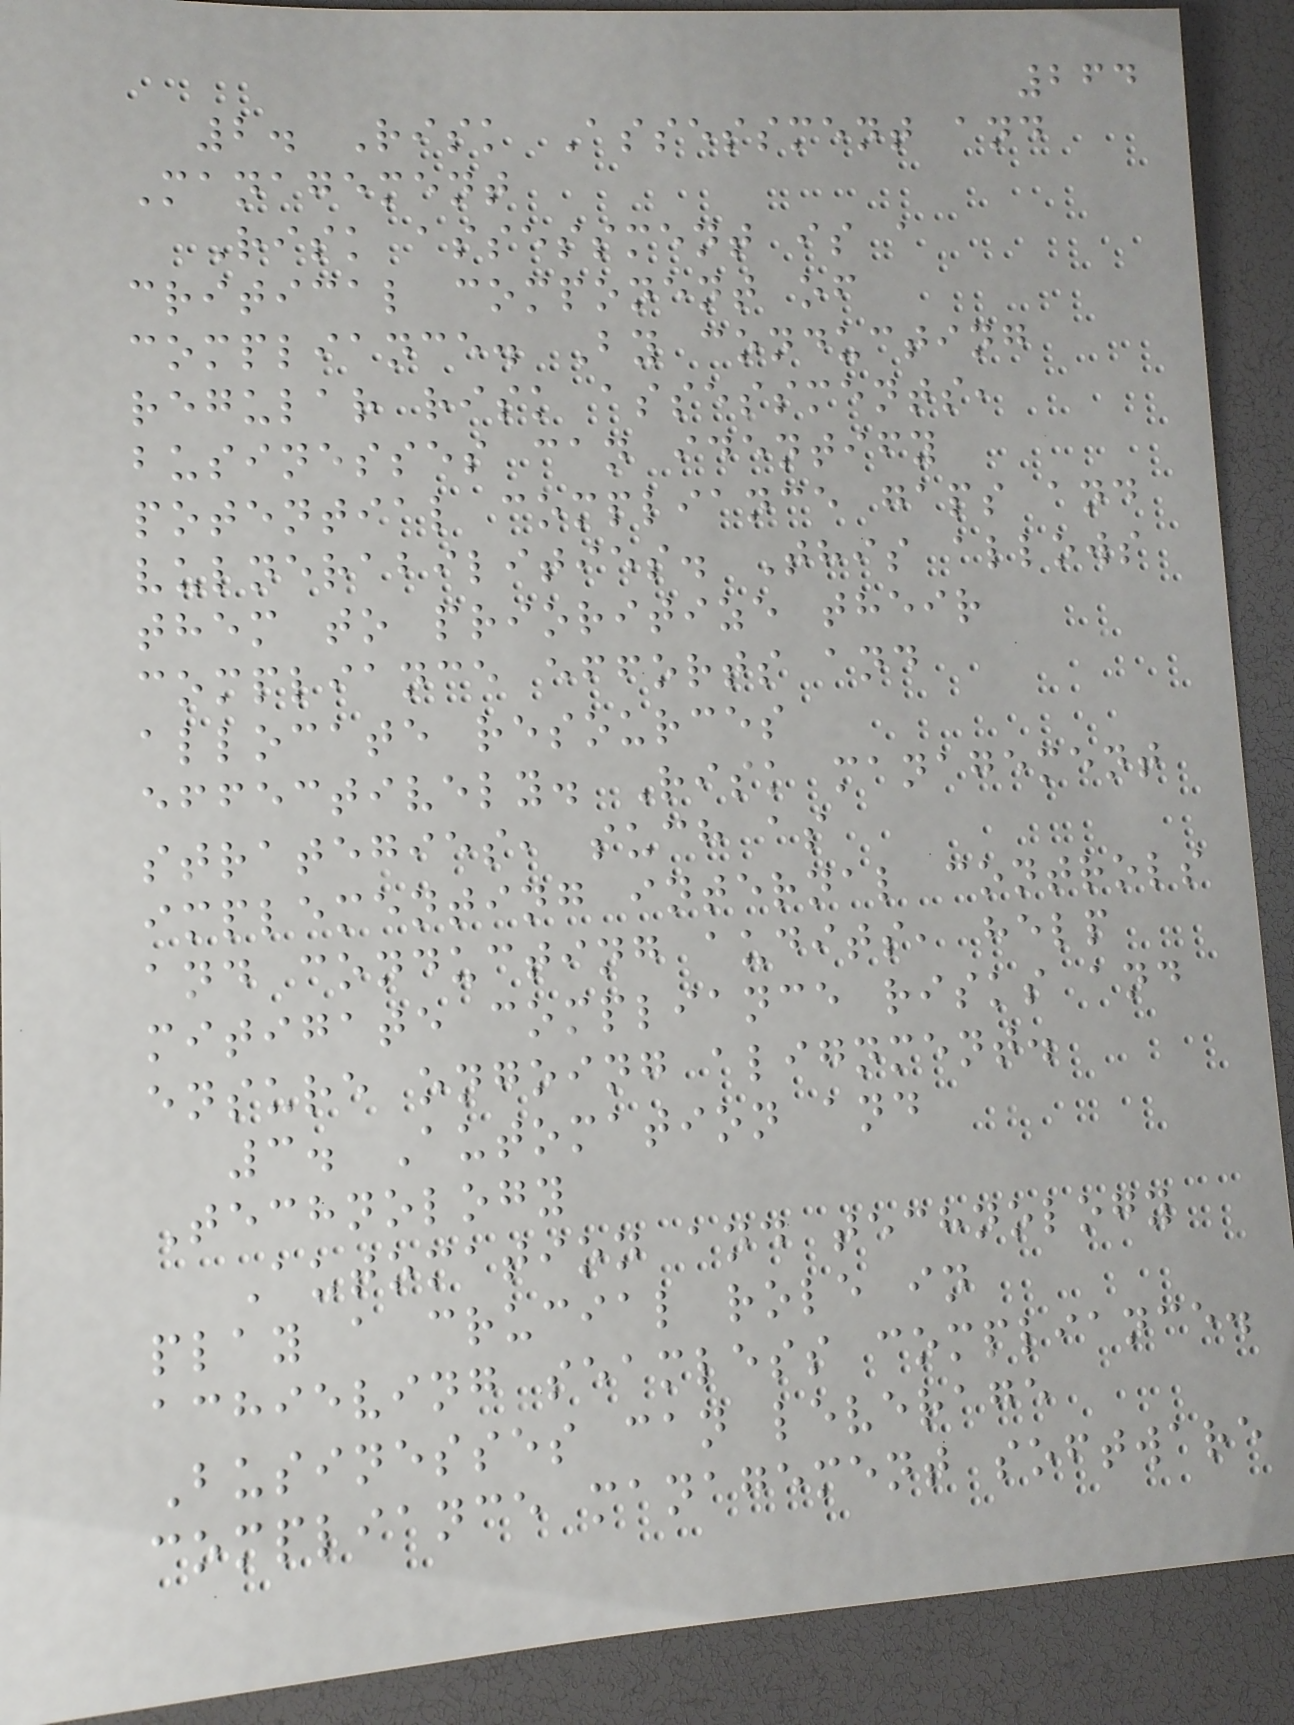264
2. Risk Assessment and
Management
Risk assessment is a
critical component of
compliance. By conducting
regular risk assessments,
businesses can identify
potential compliance gaps and
vulnerabilities. This allows
them to prioritize their
compliance efforts and
allocate resources
effectively. Risk management
strategies, such as
implementing internal controls
and conducting audits, help
mitigate compliance risks and
ensure ongoing alignment.
3. Automation and
Technology
Automation and technology
play a crucial role in
achieving seamless compliance.
Businesses can leverage
compliance management software
